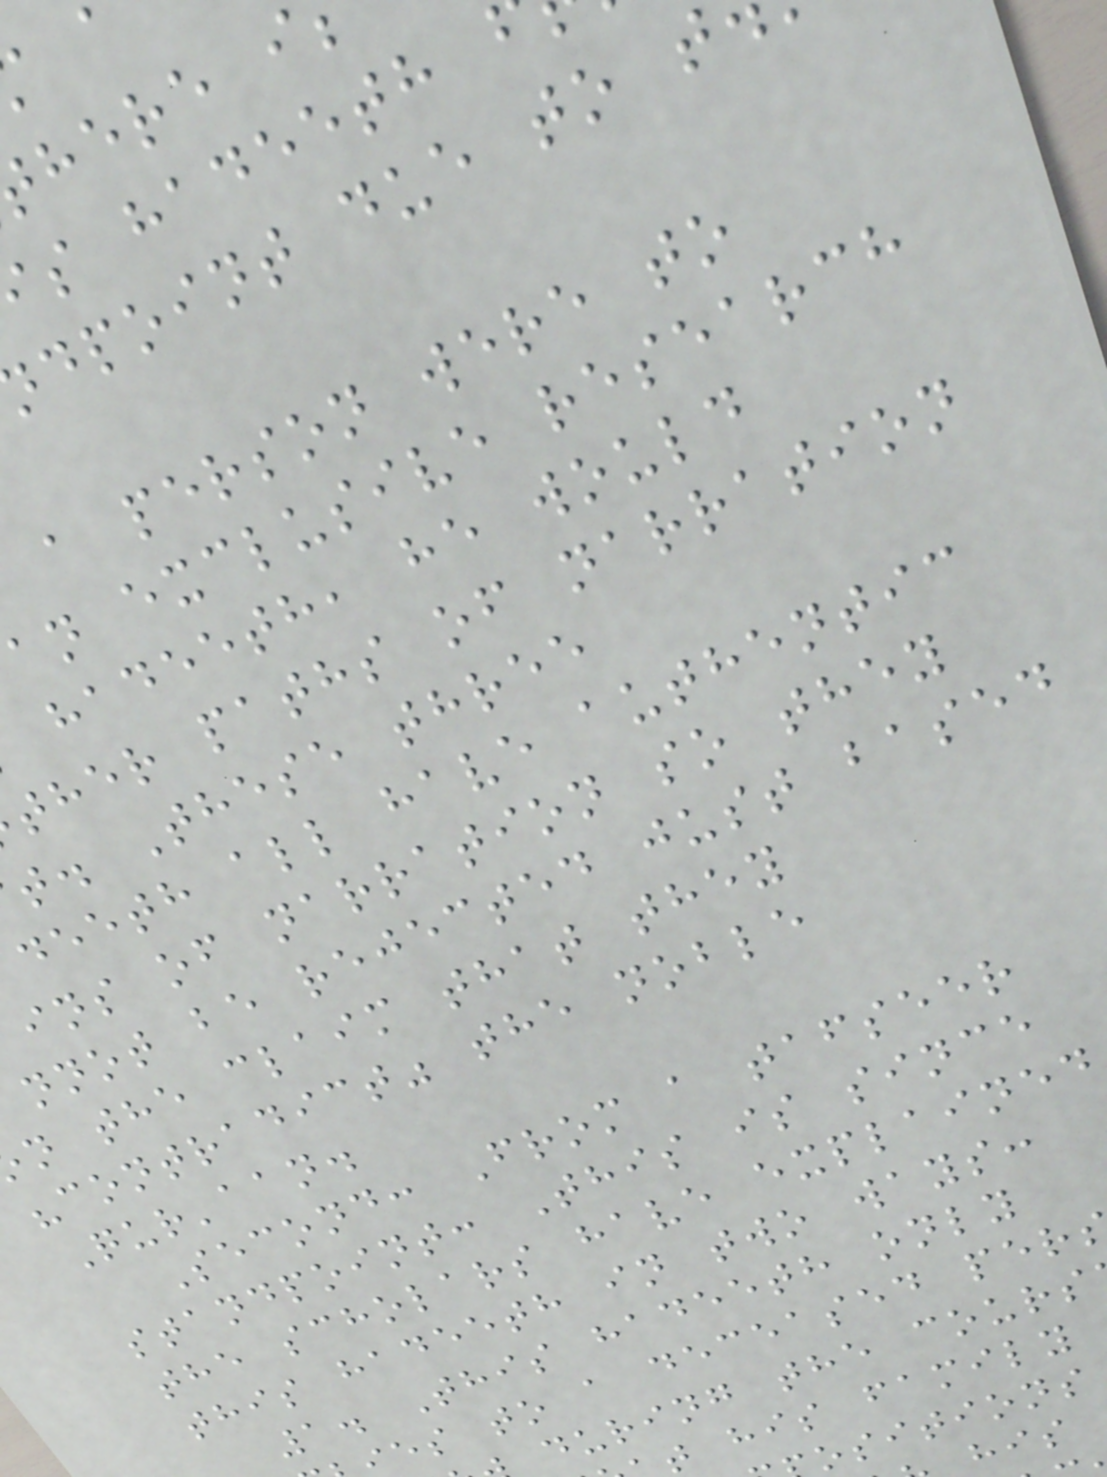s hadeeth
dpoint due to t
a person were to
an exclusive research
hadeeth, he would
ther paths of narration
t. These three
deeth all have authentic
ins of narration so they
nnot be rejected just based
n the claim that they
"contradict" the noble
Qur'aan.
Second: From a tafseer
standpoint: This is since
the scholars have explained
this hadeeth in two ways:
1. This hadeeth only
es to a deceased per
during the cours
t his family
ositions
